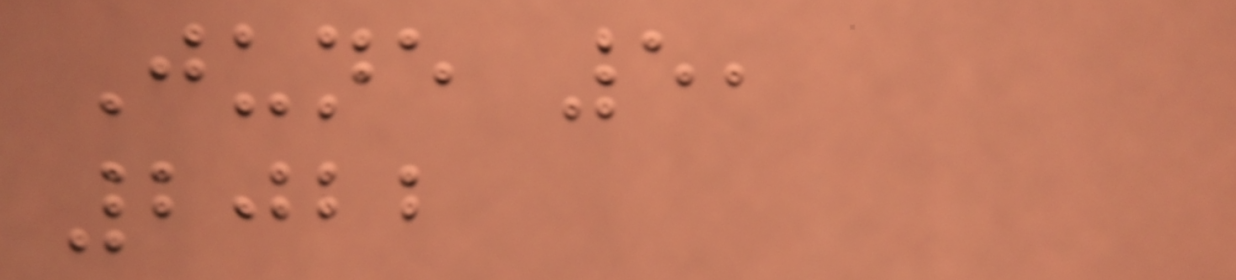June 5,
2022
